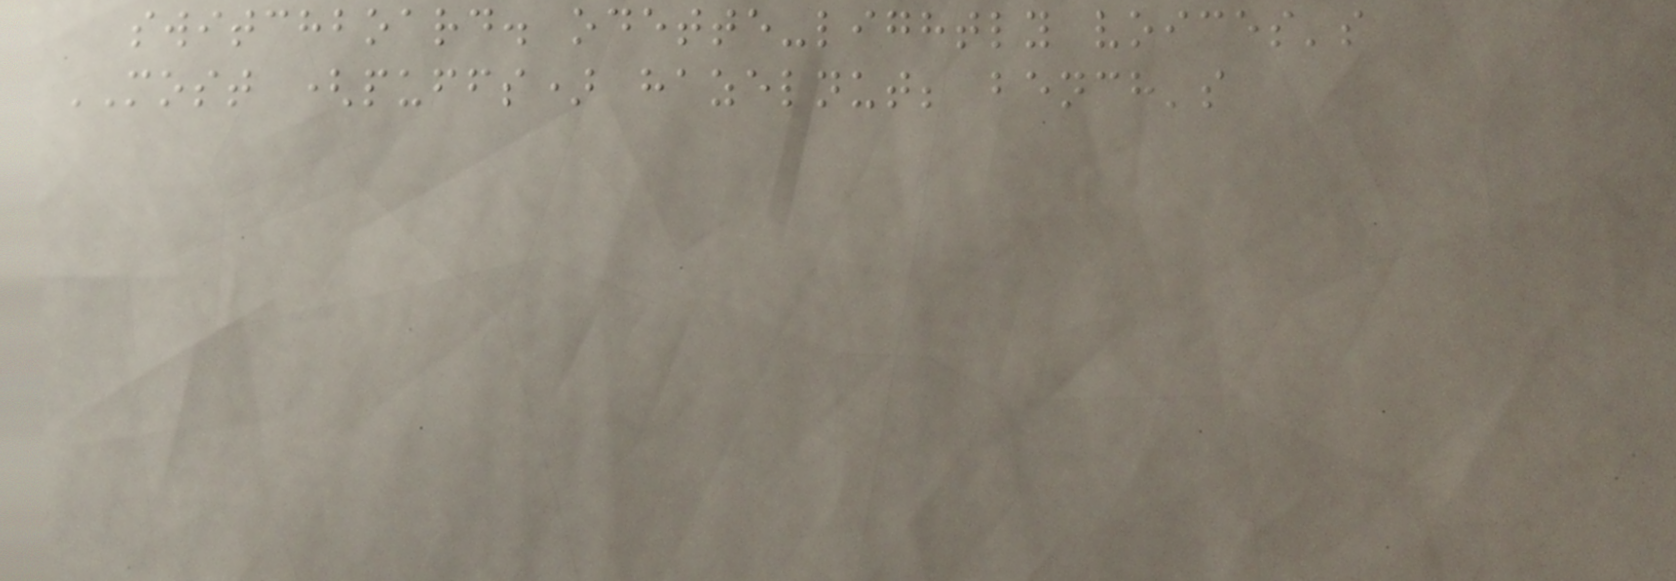switchboard. odette-lightly voices's
MOST (puffs) hazelnut; bench's
